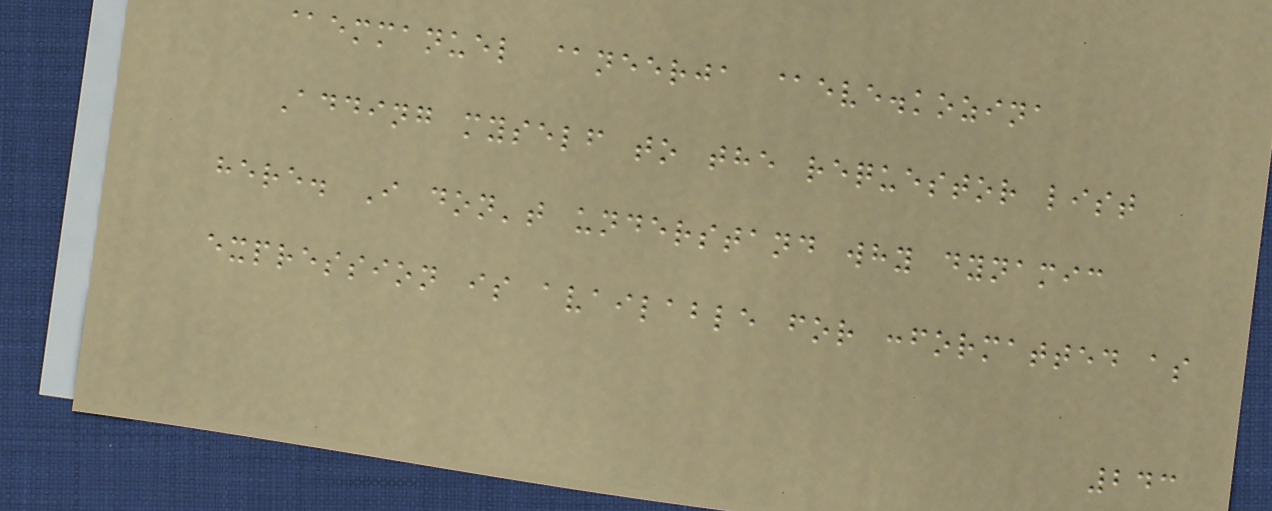@emmanuel @neerja @eve.kozina
Adding myself to the requestor list
here. I don't understand why dynamic
expression is available for :formatted as
243
